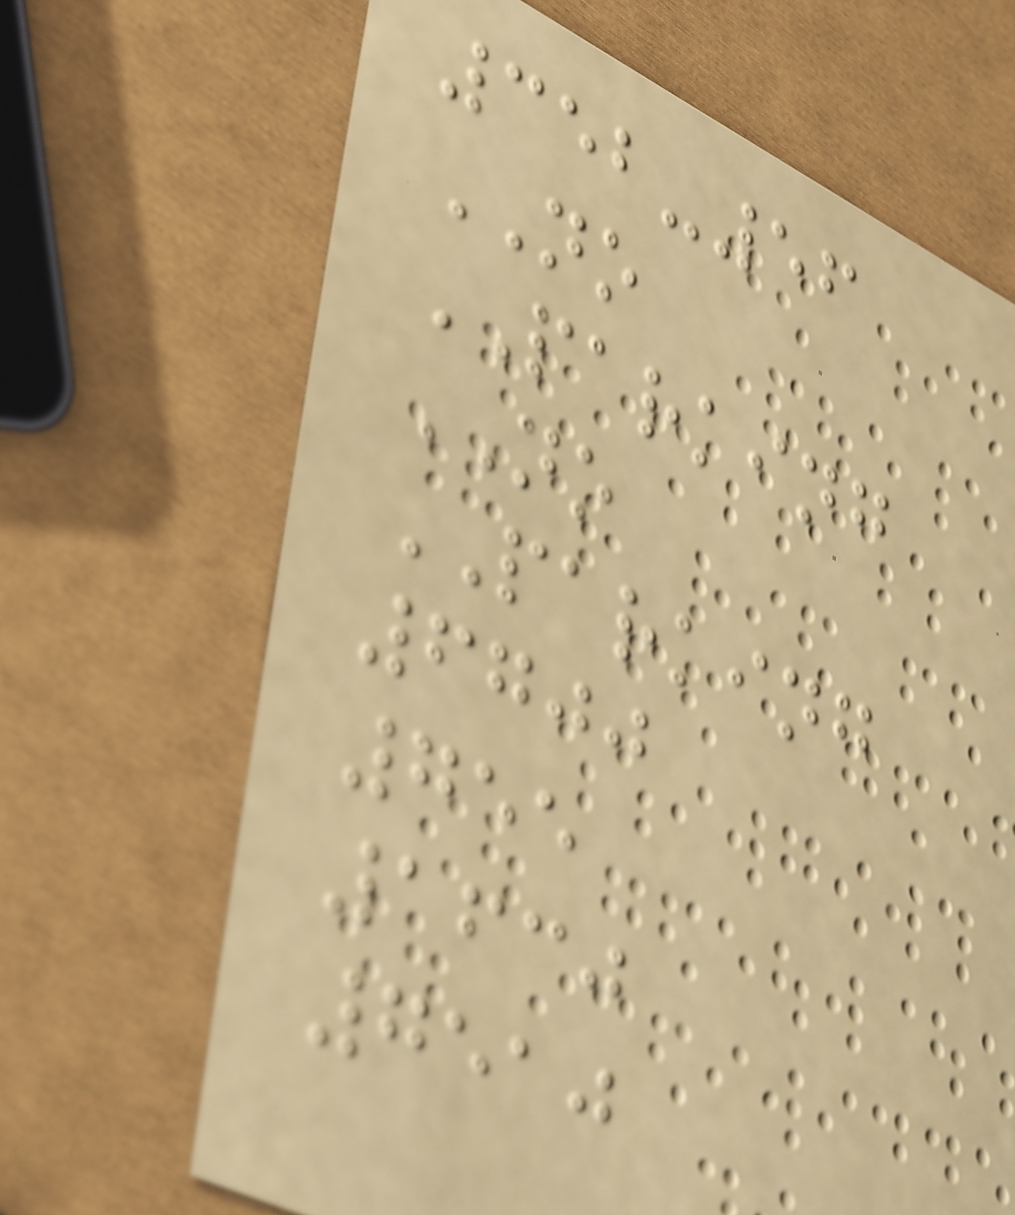352-56
NO
PARKING
NO
PARKING
6700
755
1630
7510
